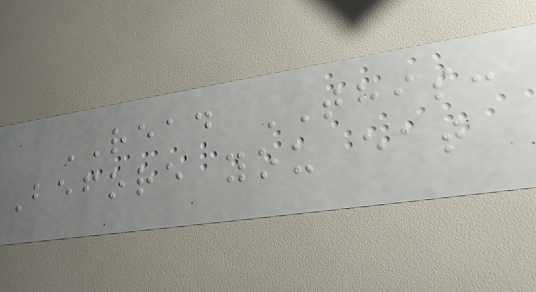READ THIS:
Before you eat
